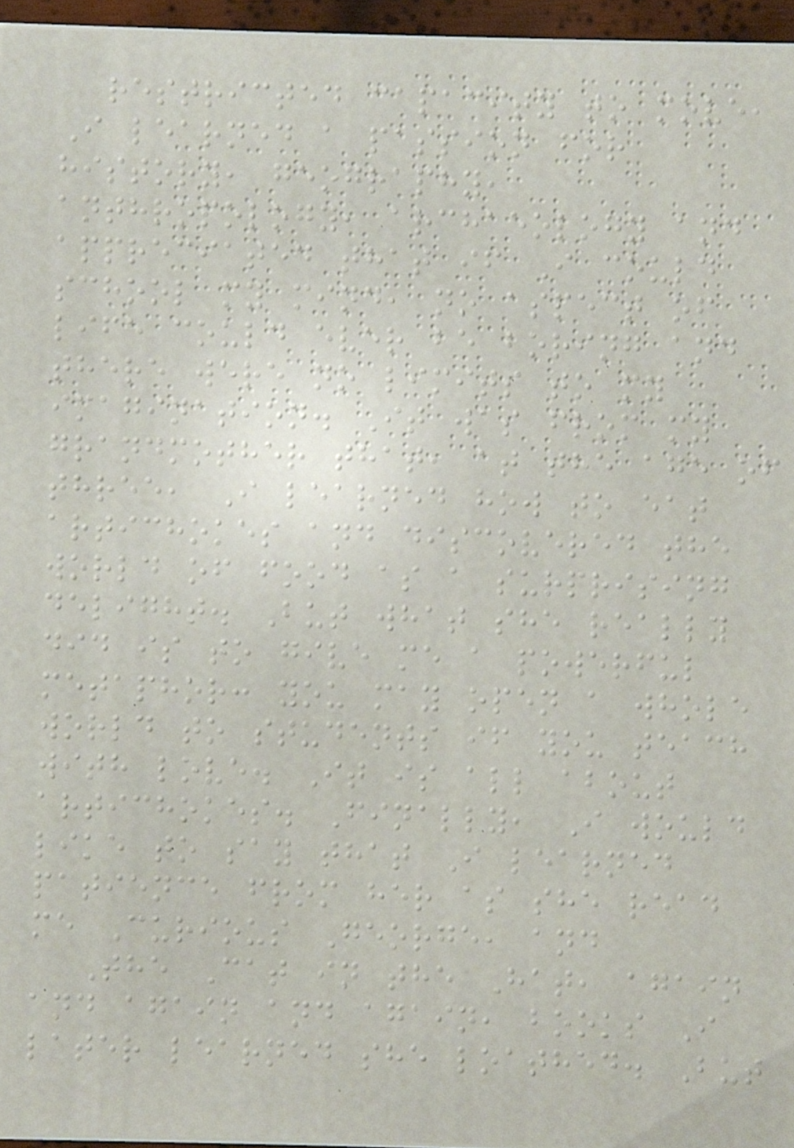restricted capacity to move,
I learned a passion for
history, geography,
anthropology, archaeology and
appreciated that if I could
school my mind, no aspect of
life could ever be boring and
there were no limits to my
imagination. It was from my
grandmother that, at the age of
three, I learned how to eat
artichokes and discovered the
world of food as a surprising
delight. But what she really
did is to give me a powerful
metaphor: you may open a whole
world to students if you teach
with love. It is all about
artichokes. Finally, I would
like to say that I learned
patience from her as she read
me Curious George, and
The Cat in the Hat, again
and again and again, books I
later learned she loathed. But
